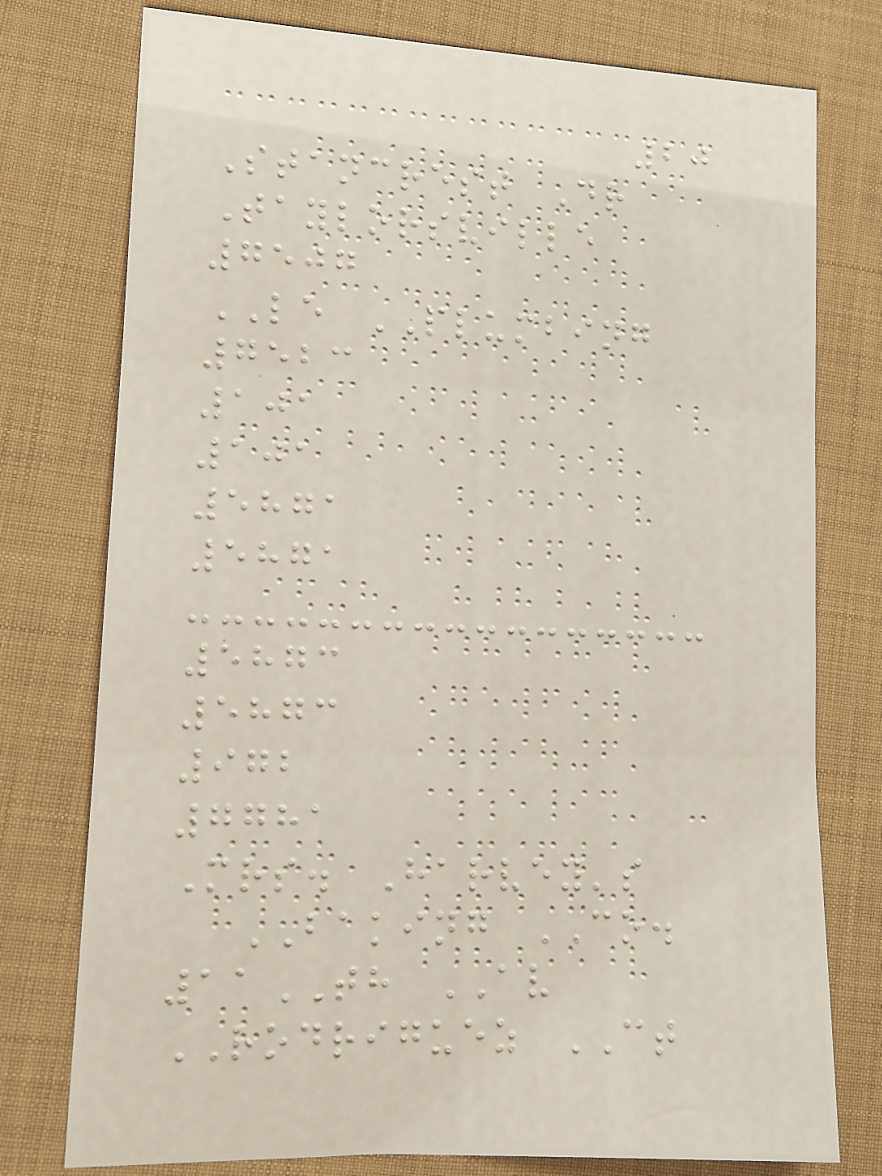20
Stancrest Dr
Taylorsville
7507
LE PLUMBING
7523
101
101
5871
5871
5873
5873
972
7781
Mrs. Harvey's
BAKING CO.
11TH AV
RODRIGUEZ CT
